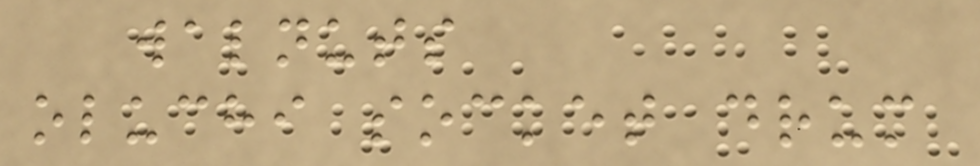walnuts
oluchi socket drum
